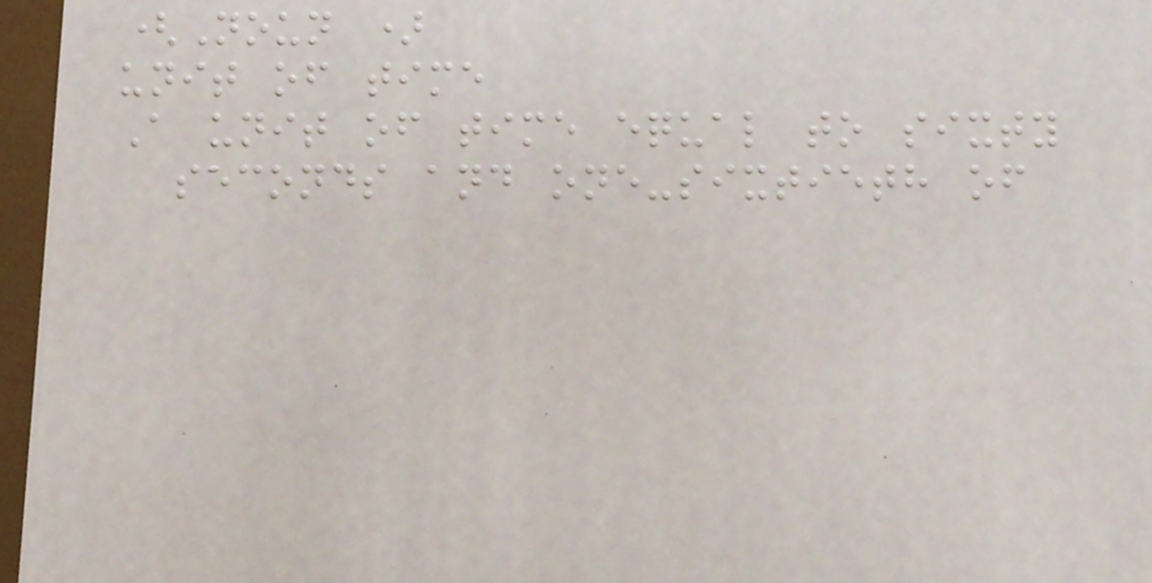(Noun )
unit of time
A unit of time equal to sixty
seconds and one-sixtieth of
